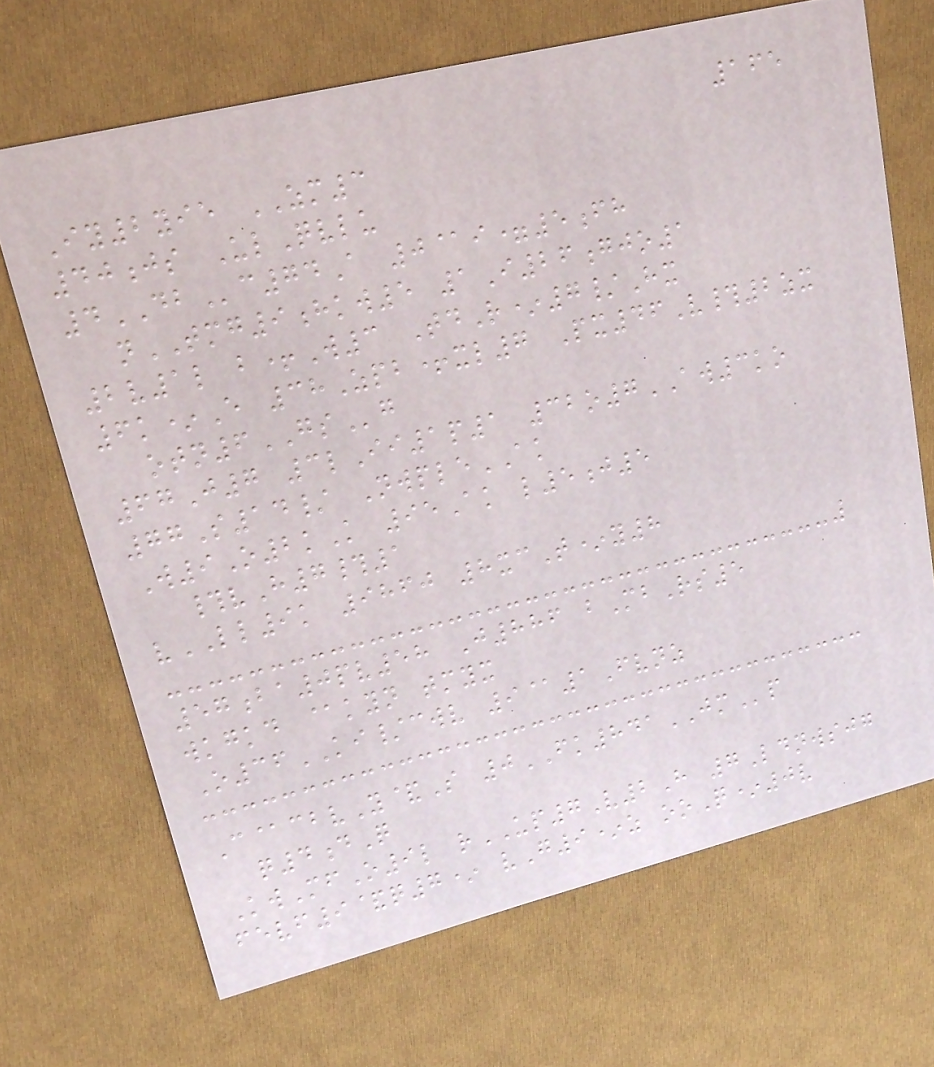165
Iy2yie ZM3
40js UlQvlu
4DBc74A 0@i=5fh
nTMG9hkw5 1I26gjo1
2v1l b+W3 TdR*7/Hx
6k*E 38Zpb+xl7 Px46V#2zx
otn6GSg
67J7 3lIi1p1 32o7AW3ko
77S14/ NwpleAK
W9O2kK 95Ak l5j5
#vH7#1
vLL9k 9860 8xcT*y8
57ba0pv58 J886 bMbRs5
wkgkd @kyn tmyx
O36KI/cwv 9@1Fvnz
C@cbvY&S 0FK841JMp
q4dQ
KwMfO9l rUP7V2H 7Ldnwsjg
fevf9&q7* vG9*z ooQ*0v
